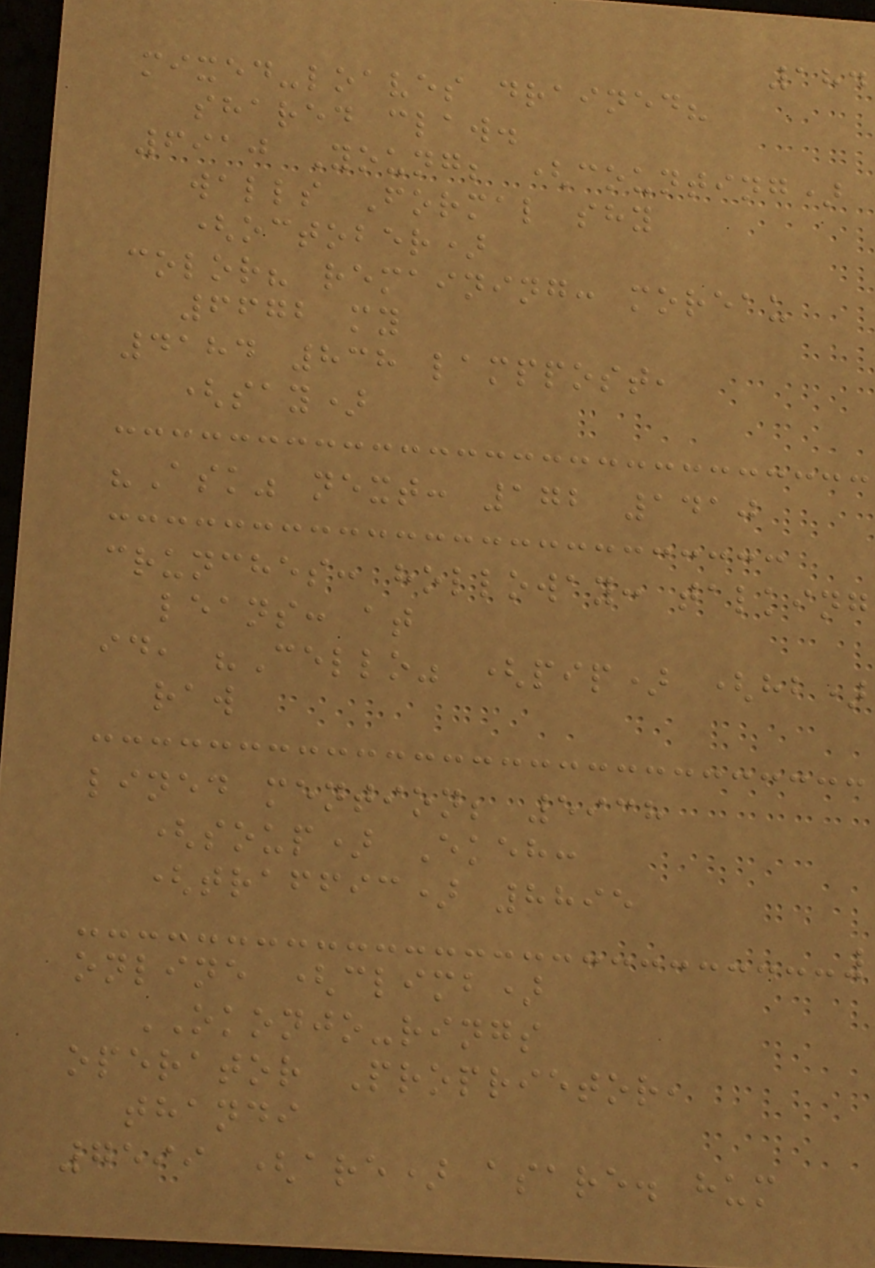184
mixed-loaves drained?
shared claw.
6910 Young; (counting)
walls Formal shy
(october)
color? remaining: moreau
6672 my
4184 838 lamppost,
(say)
"Ask" next: 172 1410
crunches: holloway: talking
leans: at
id, "Cello" (pip) (hb)
raw
lined mention; 5938
(soup) Ekeh:
(traffic) 8895
online (climb)
OKONJO-rings
operator Proprietor,
thandi
7599 (are) asare. hum
